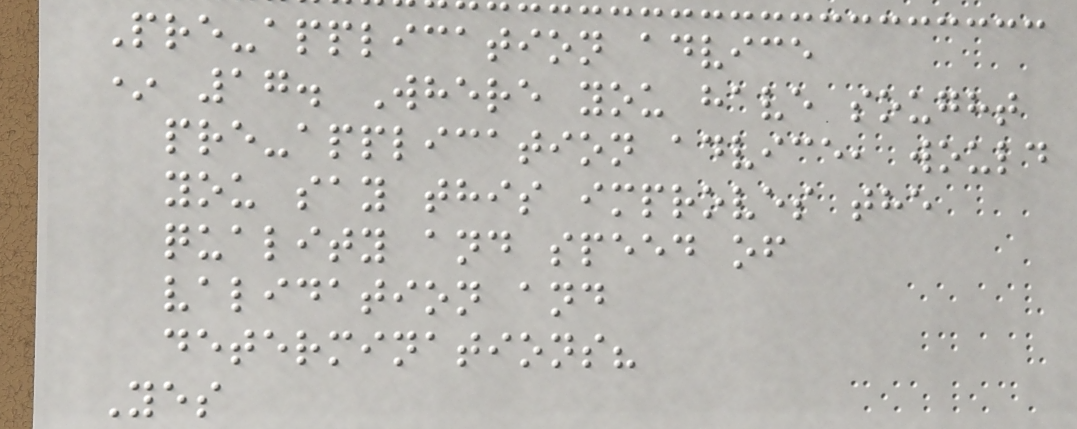Pre-application advice
* 17. Where you have sought
pre-application advice, would
you say this improves the
quality and speed of
validation and
determinations?
Yes
